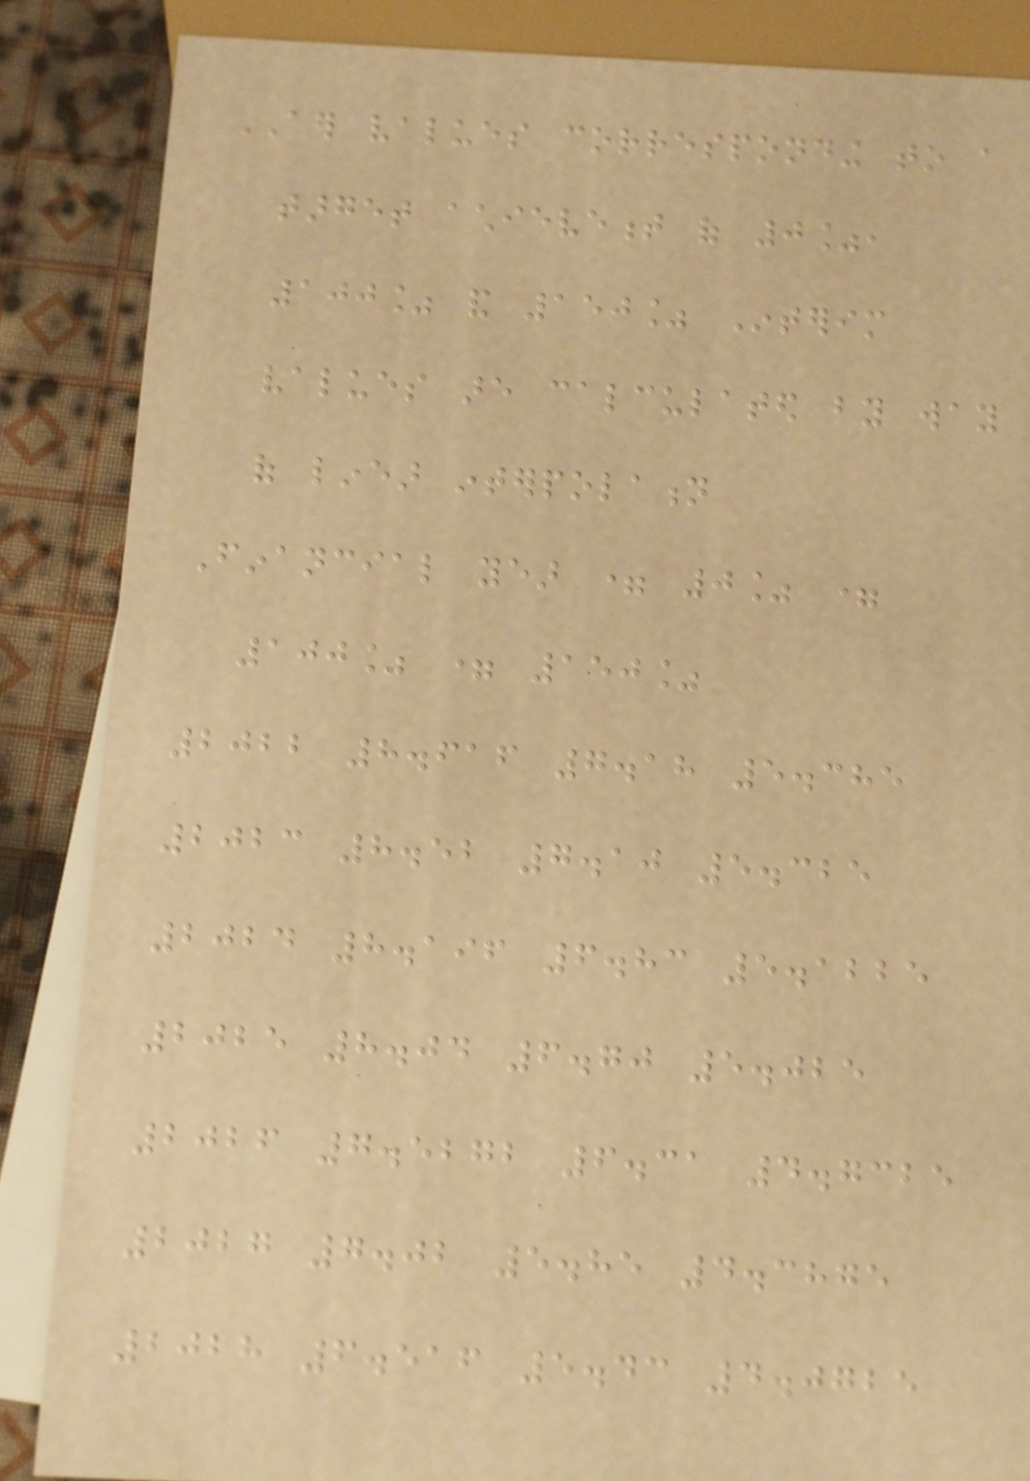AER values corresponding to a
target achievement of 0%,
100% and 150% Interim
values are calculated by way
of linear interpolation
Financial year = 0% =
100% = 150%
2022 8.616 7.18 5.385
2023 8.52 7.10 5.325
2024 8.196 6.83 5.1225
2025 8.04 6.70 5.025
2026 7.5272 6.31 4.7325
2027 7.02 5.85 4.3875
2028 6.516 5.43 4.0725
